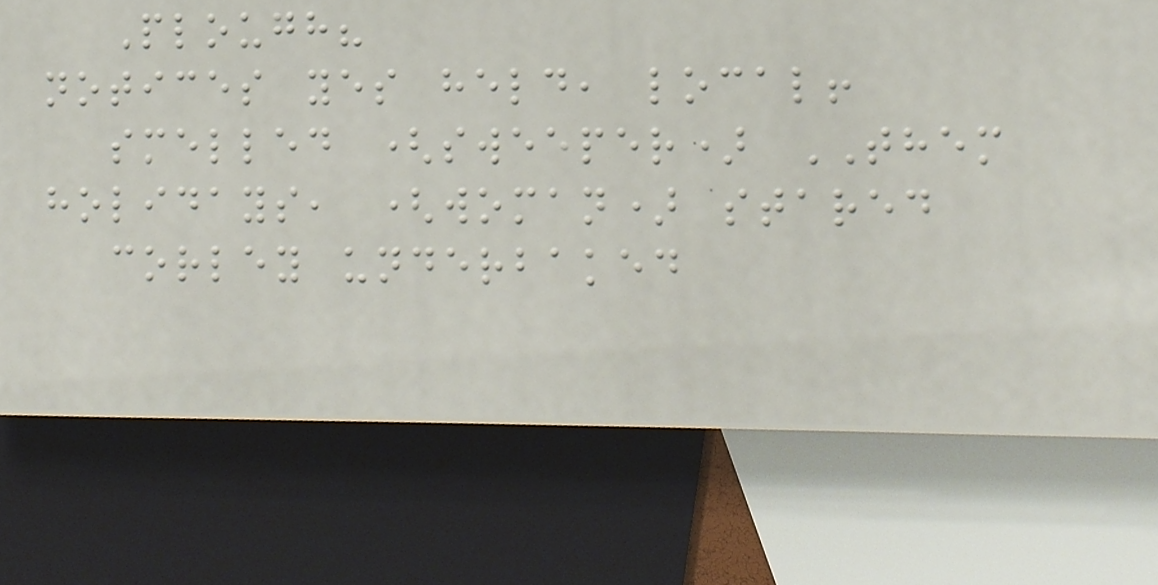Plough?
notices yes held, local!
smelled (sweeper) THEM
holidays, (woman) stared
corley underbaked
